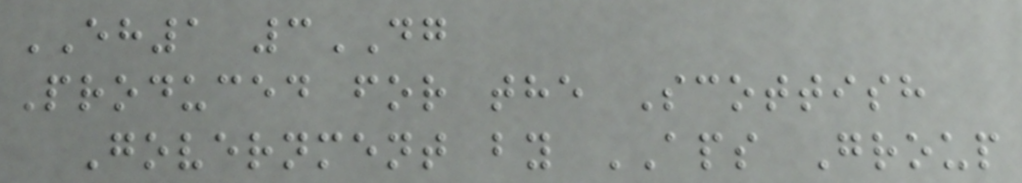EH1 3DG
Produced for the Scottish
Government by APS Group
